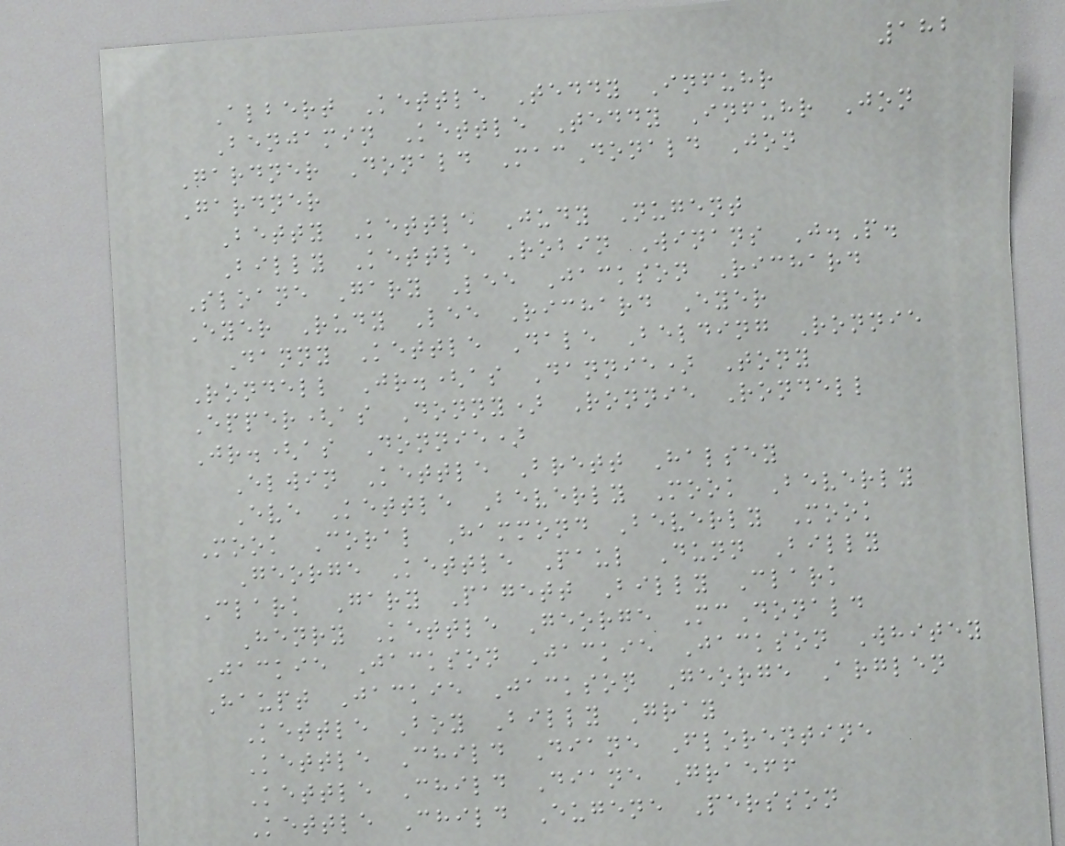182
Albert Kettle Teddy Infuhr
Benjamin Kettle Teddy Infuhr Jon
Gardner Donald MacDonald Jon
Gardner
Betty Kettle Judy Nugent
Billy Kettle Robin Winans J.P.
Sloane Gary Lee Jackson Richard
Eyer Rudy Lee Richard Eyer
Danny Kettle Dale Belding Ronnie
Rondell Jr.(as Dannie) Tony
Epper(as Donny) Ronnie Rondell
Jr.(as Donnie)
Elwin Kettle Brett Halsey
Eve Kettle Beverly Mook Beverly
Mook Coral Hammond Beverly Mook
George Kettle Paul Dunn Billy
Clark Gary Pagett Billy Clark
Henry Kettle George McDonald
Jackie Jackson Jackie Jackson Whitey
Haupt Jackie Jackson George Arglen
Kettle Boy Billy Gray
Kettle Child Diane Florentine
Kettle Child Diane Graeff
Kettle Child Eugene Persson
